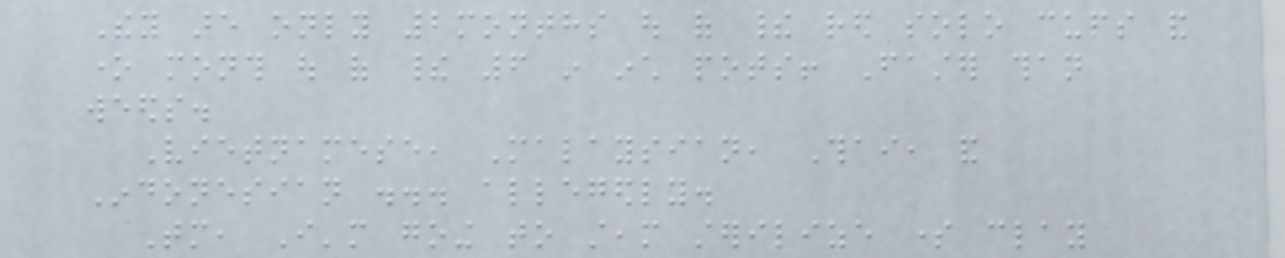They are only 2months out of their red solo cups and
one month out of their 6 in inch pots! Faster than
weeds.
Vietnamese, Malaysian, Thai, and
Indonesian ... allegedly.
Tomorrow, I'm going to steam sterilize some clay
